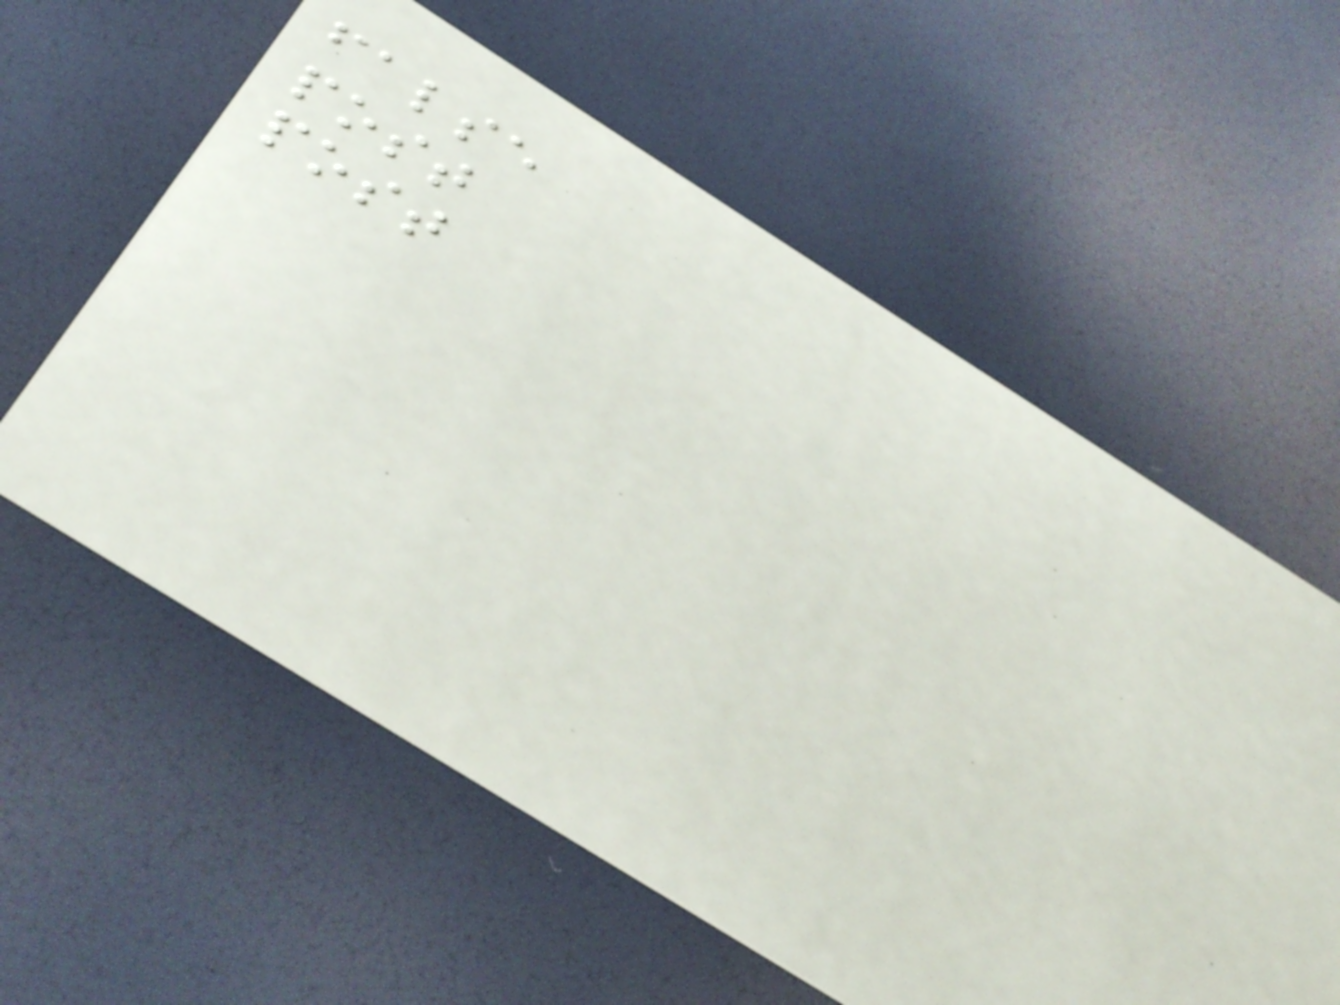false
post
post
